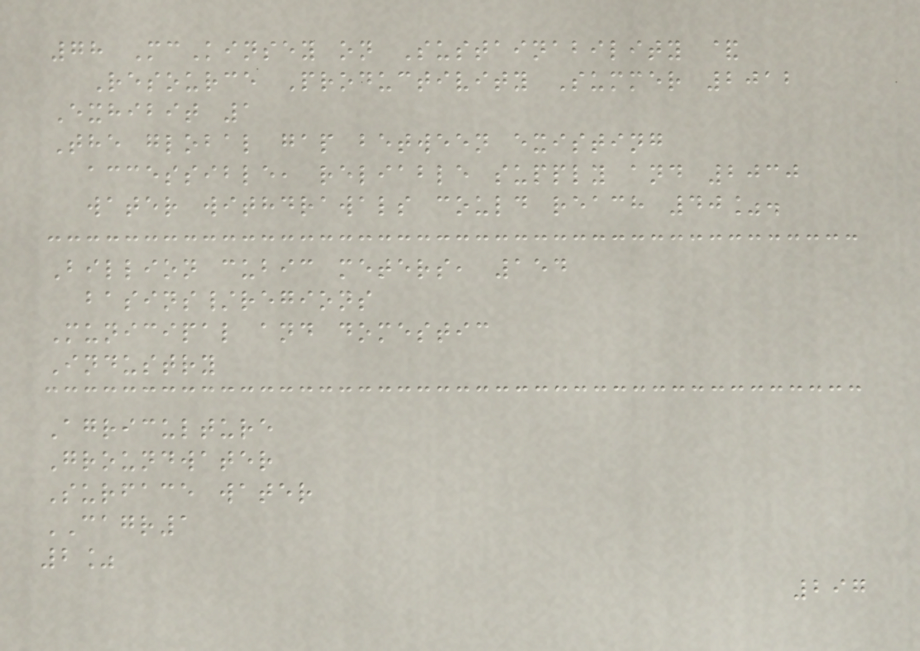78 McKinsey on Sustainability &
Resource Productivity Summer 2012
Exhibit 1
The global gap between existing
accessible, reliable supply and 2030
water withdrawals could reach 40%.
Billion cubic meters, 154
basins/regions
Municipal and domestic
Industry
Agriculture
Groundwater
Surface water
CAGR1
2%
297
